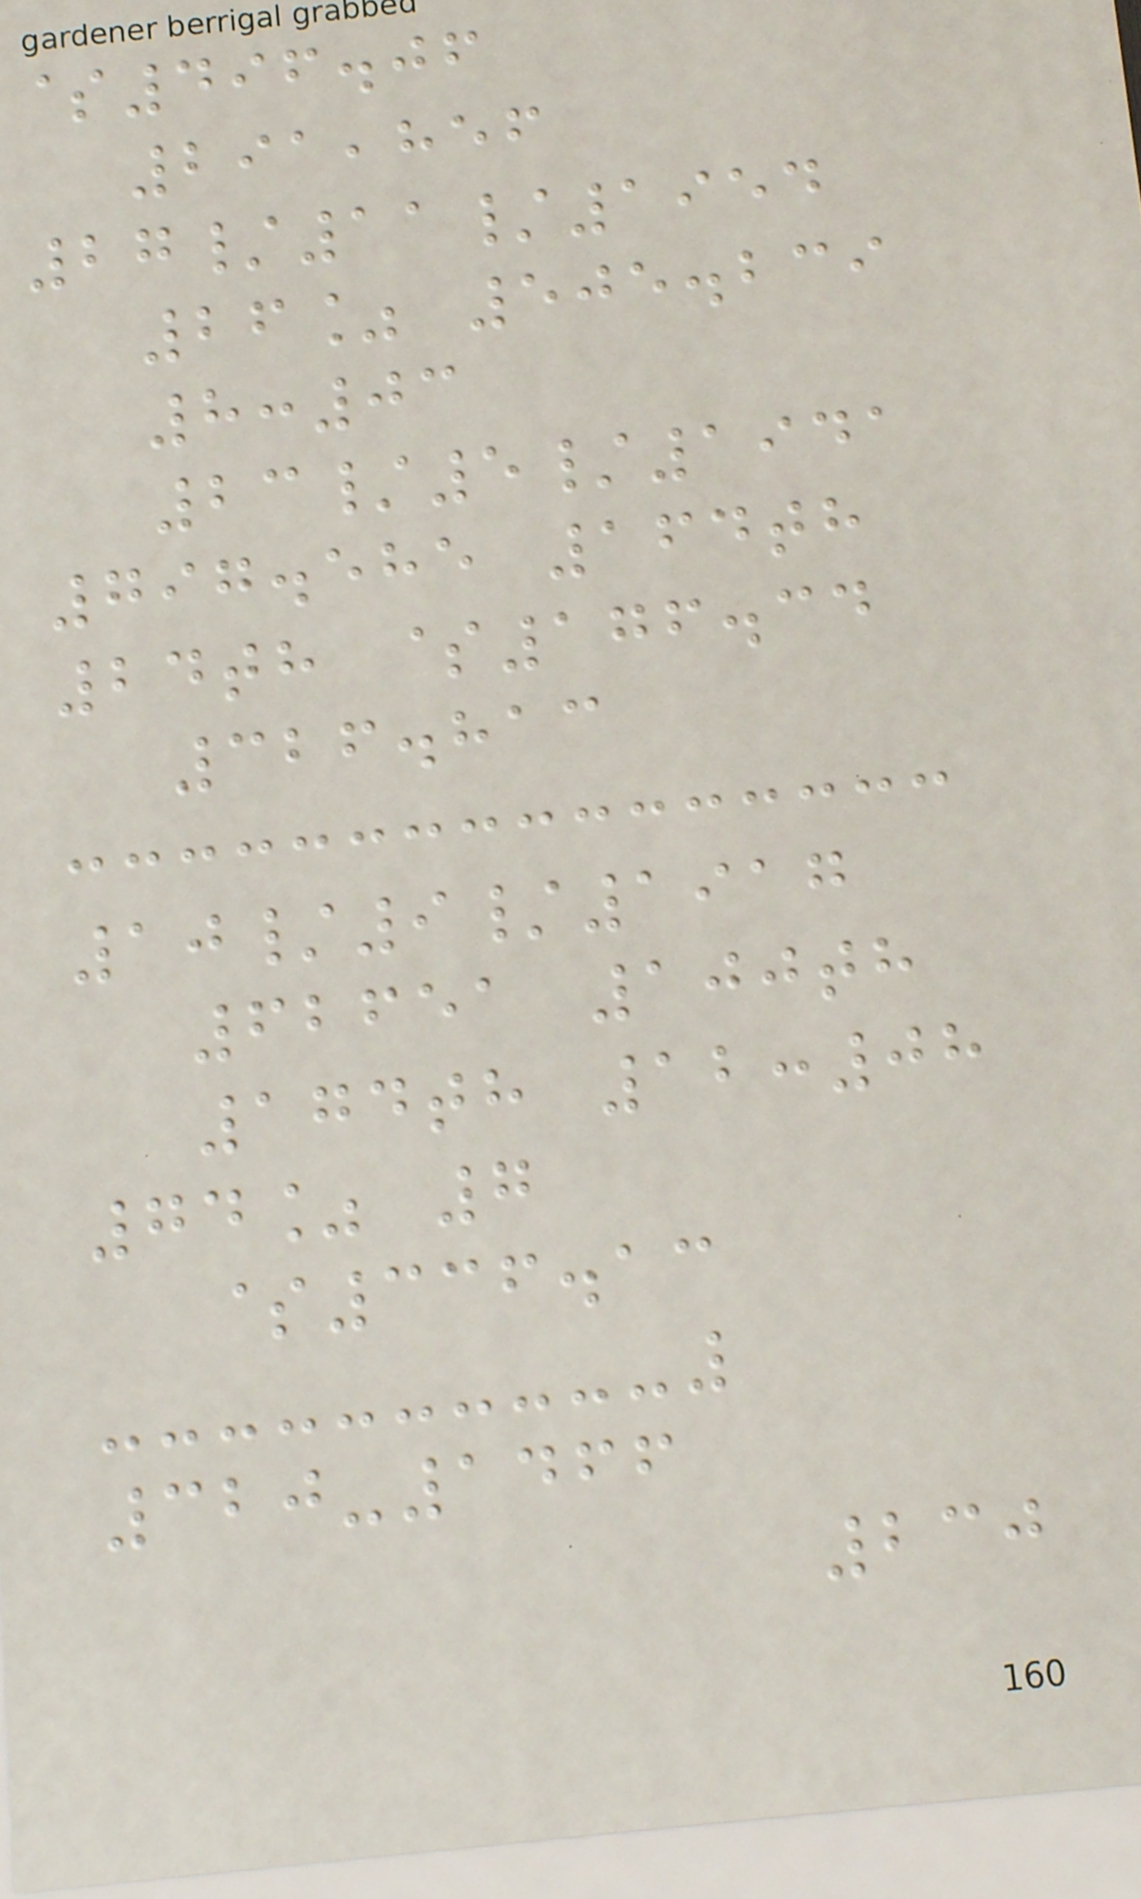$496.06
291,856
27/11/1954
26% 505.239
8:03
23/5/1941
797.585 164th
24th $176.34
326.813
10/9/1917
62651 100th
174th 12:08
74% 7
$336.13
320-1466
230
